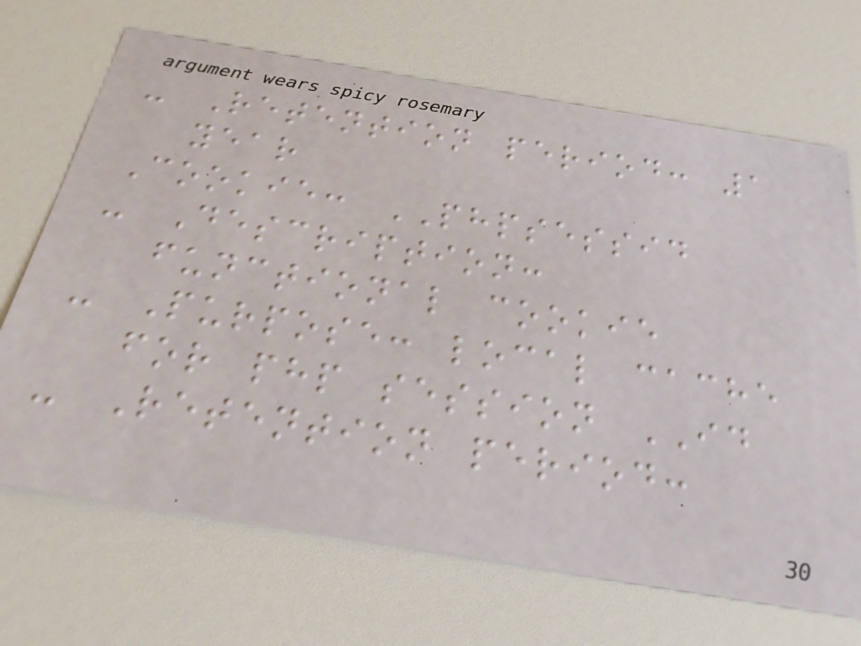- Retention period: 1
year
Cookie: PHPSESSID
- Description:
functional cookie
- Purpose: local cache
for php session ID
- Retention period:
